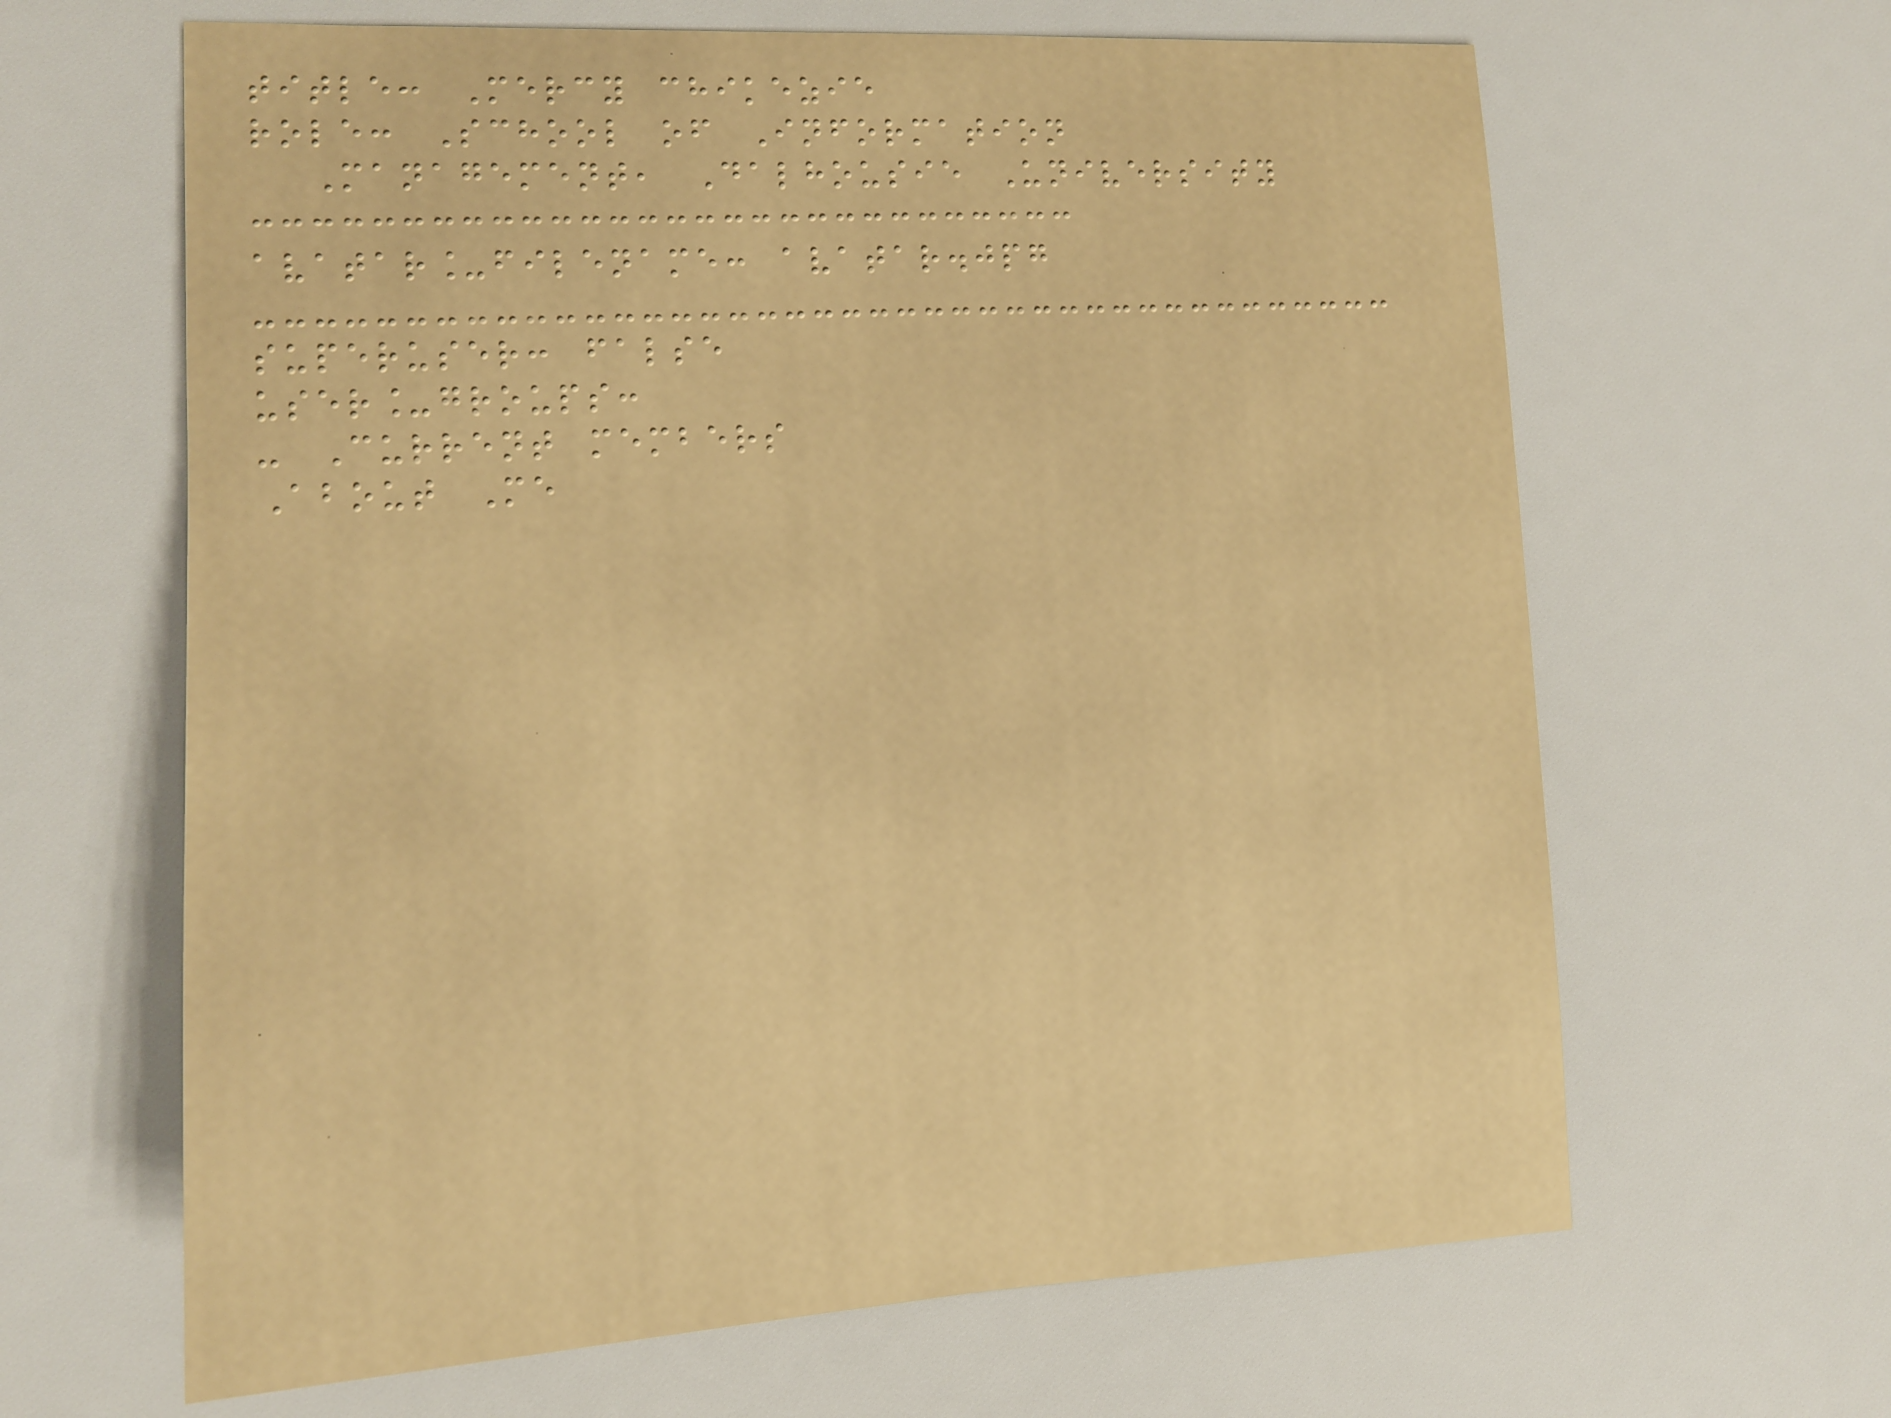title: Mercy chikezie
role: School of Information
Management, Dalhousie University
avatar_filename: avatar.jpg
superuser: false
user_groups:
- Current members
About Me
